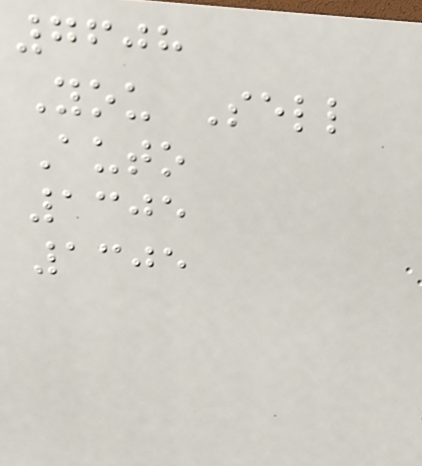7608
You Sell
Auto
1305
1305
